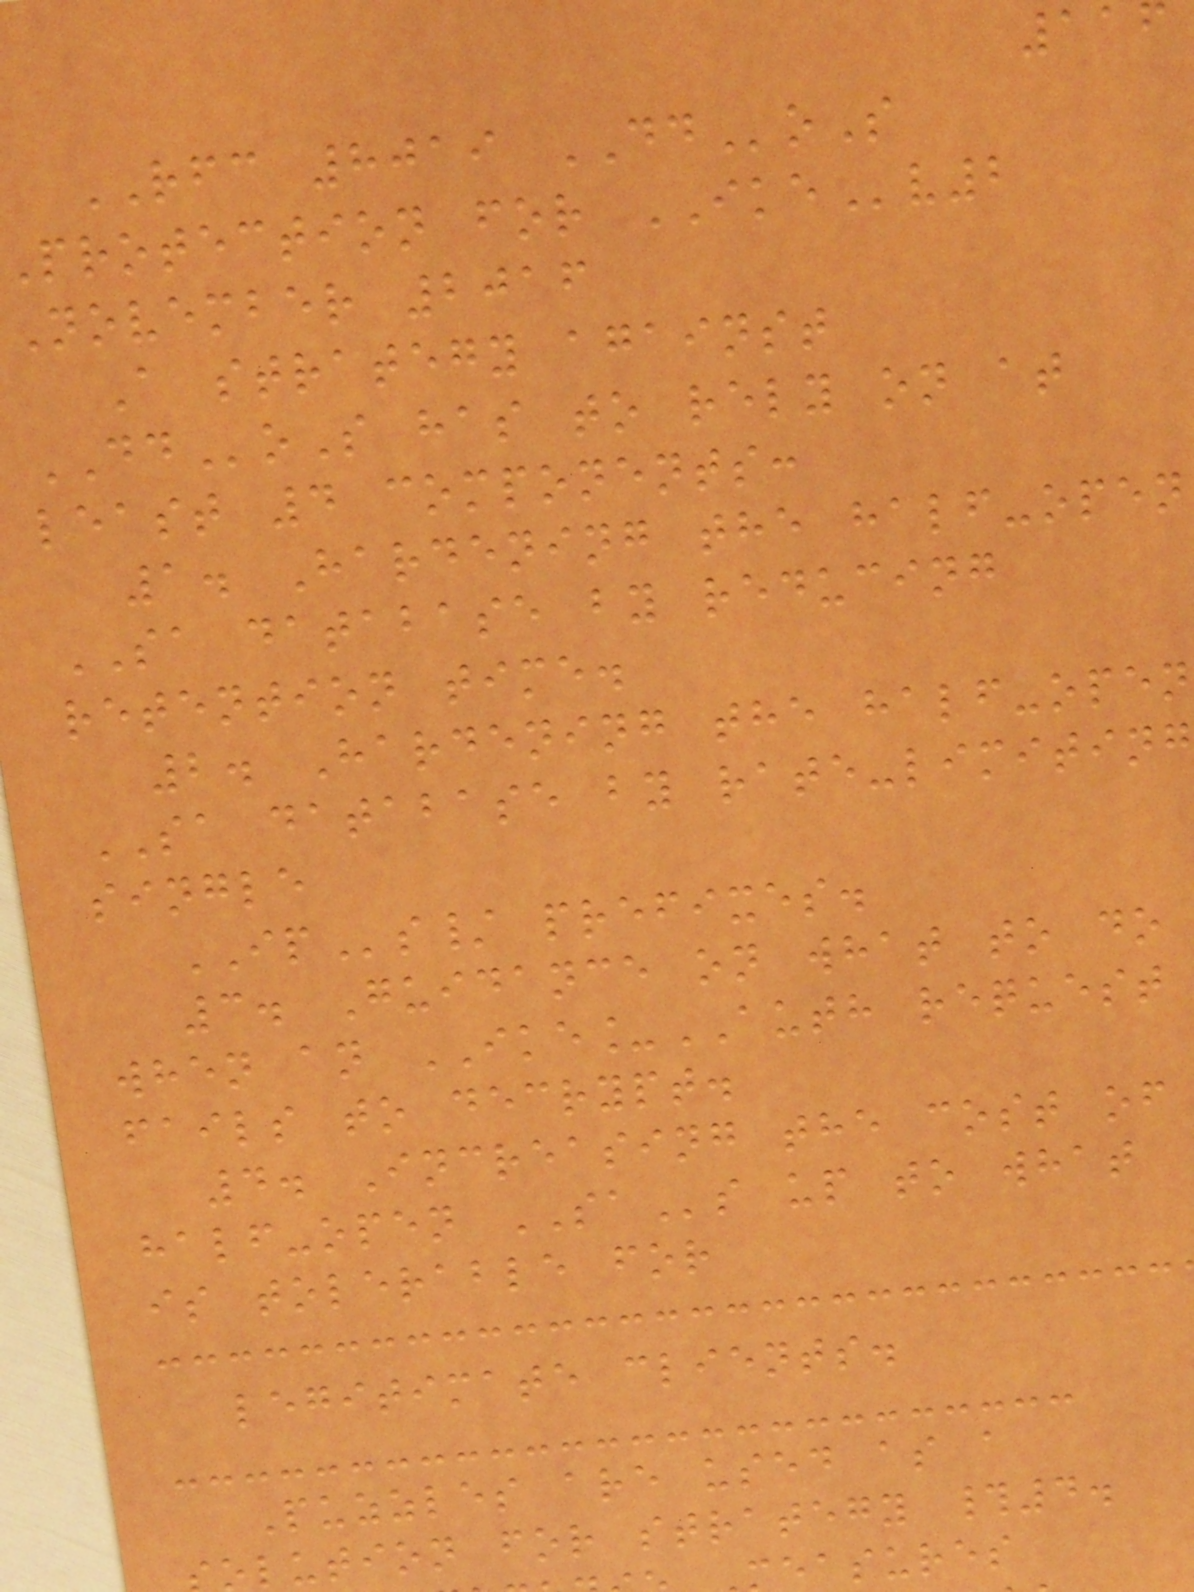116
RFC 8019 DDoS
protection for IKEv2
November 2016
A strategy against
DDoS has to rely on at
least 4 components:
1. Hardening the half-open
SA database by reducing
retention time.
2. Hardening the half-open
SA database by rate-limiting
single
IPs/ prefixes.
3. Guidance on what to do
when an IKE_AUTH request
fails to decrypt.
4. Increasing the cost of
half-open SAs up to what
is tolerable for
legitimate clients.
Puzzles are used as a
lution for strategy #4.
easures
